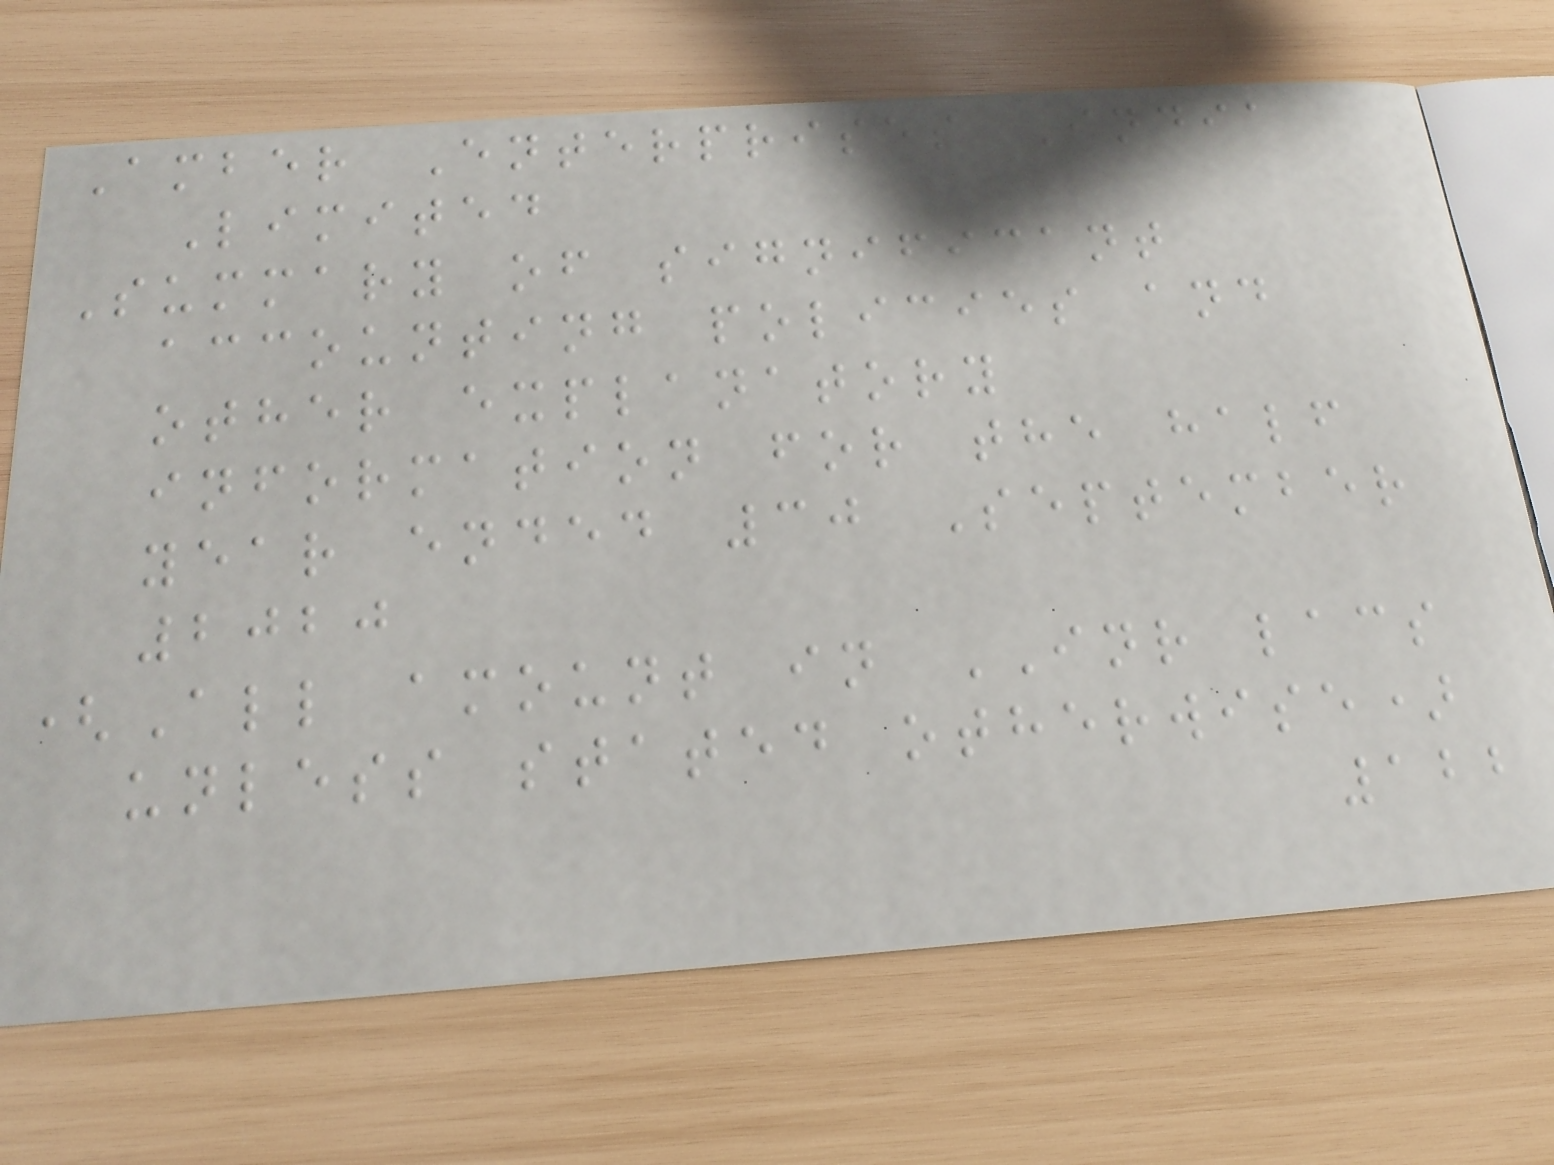Amber Enterprises India
Limited
Summary of significant
accounting policies and
other explanatory
information for the half
year ended 30 September
2020
(All amount in INR lacs
unless stated otherwise)
122
